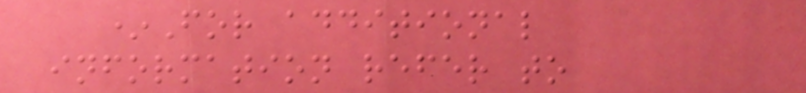*For additional
information refer to
